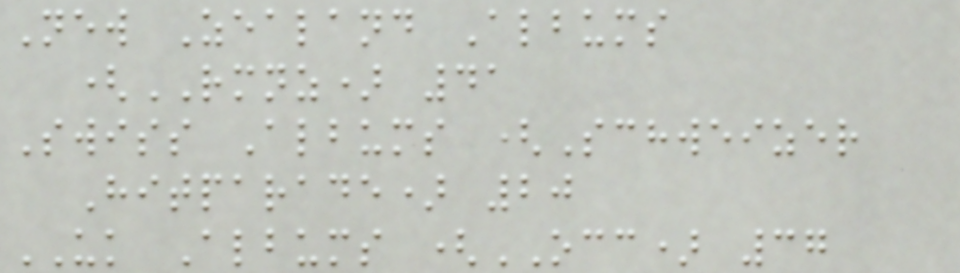New Zealand Albums
(RMNZ) 41
Swiss Albums (Schweizer
Hitparade) 20
UK Albums (OCC) 37
